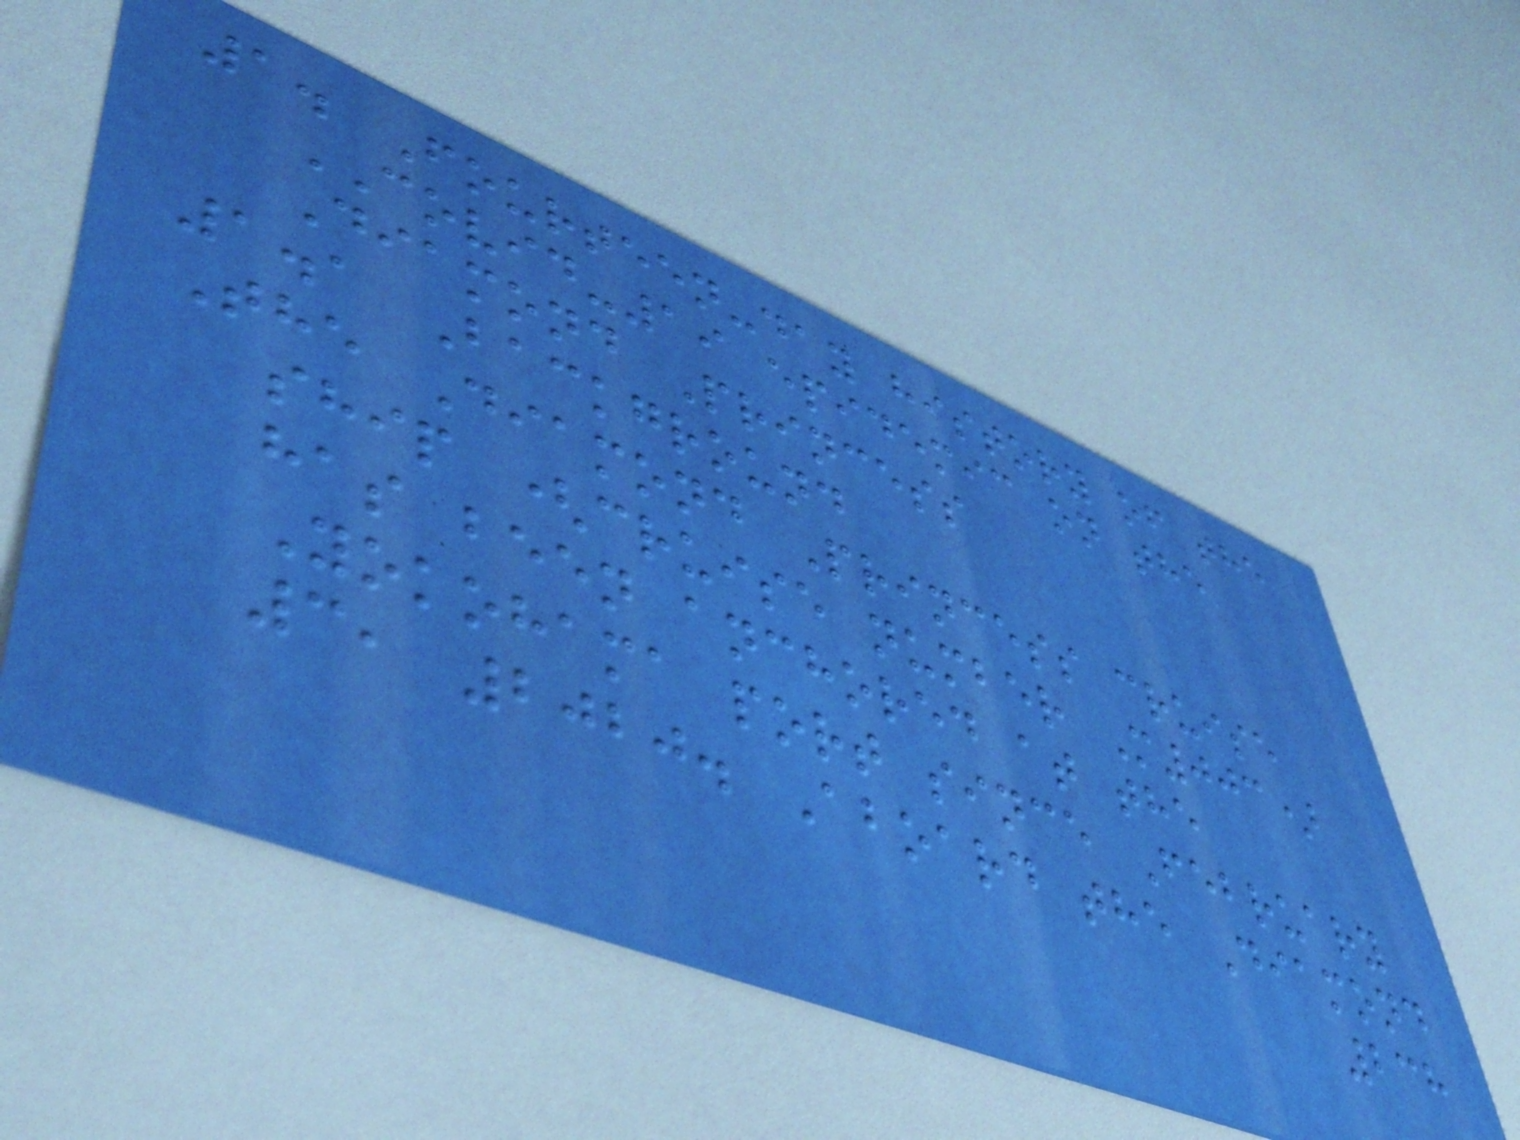1. Fourteen-day history of the
COVID-19 epidemic on the
Diamond Princess
1.1 Background
The Diamond Princess cruise
ship (cruise number M003)
has been anchored at the
Yokohama port since February
3, 2020. Aboard the Diamond
238
